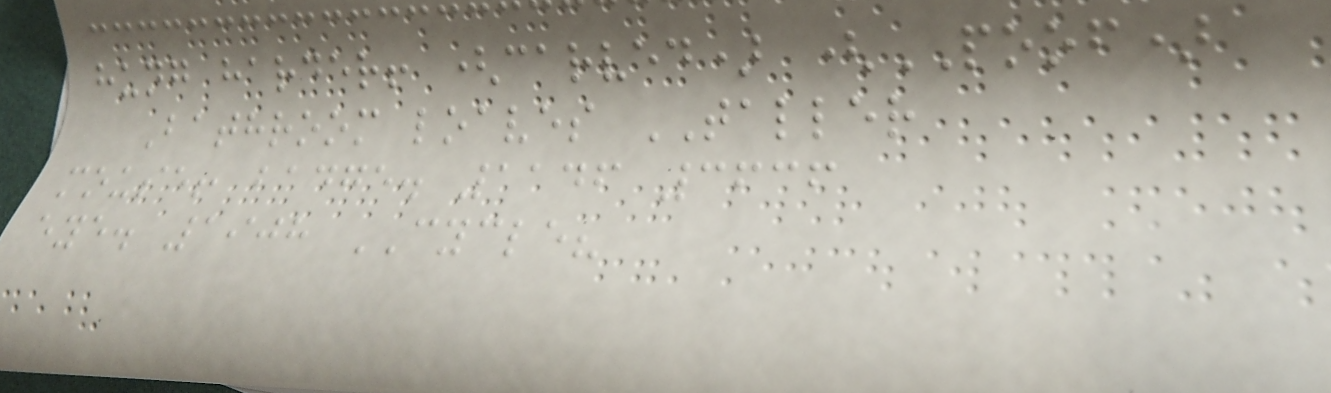hung harder! (carved) (POOF)
Bathroom loaves TALLER
mouse! badge. 1146 3636
eye. 1908 CYCLE?
